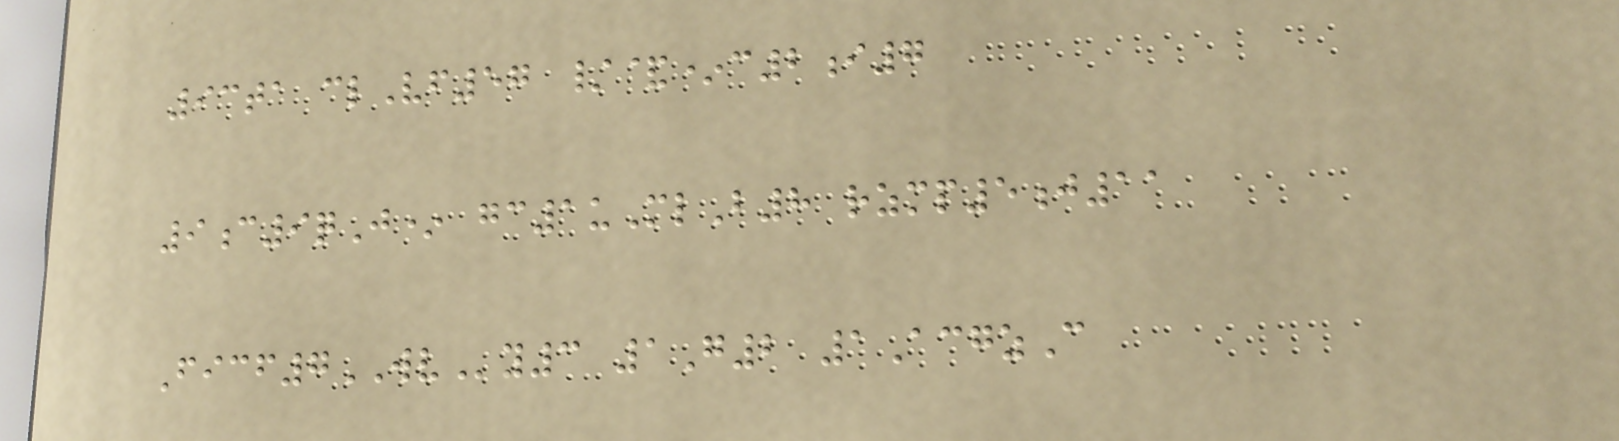93ta clVf57 /&*c2i7
9c9qJ* gc1uMlB8 rzmp5j11
Ficf7WVy3 1G2 1AcgzC
